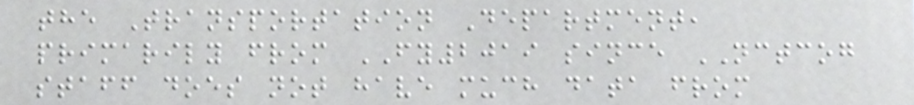the Transportation Department,
primarily from FY2019 since NCTCOG
staff does not have much data from
